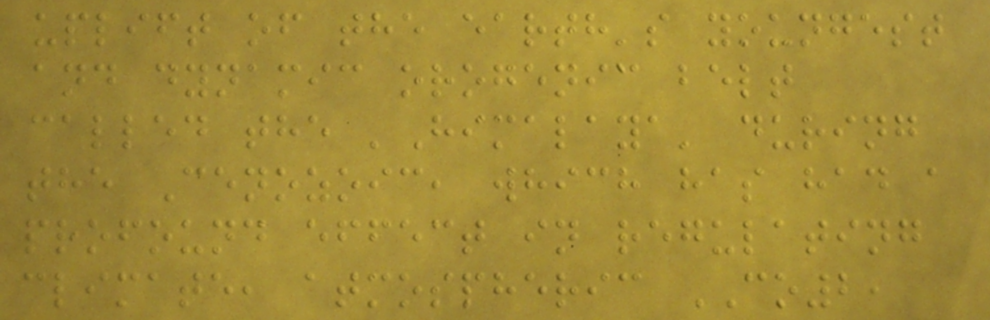uplift of the earth's youngest
and dynamic orogenic belt
called the 'Himalaya' during
the Cenozoic, which has had a
profound effect in regulating
climate, atmospheric CO2,
